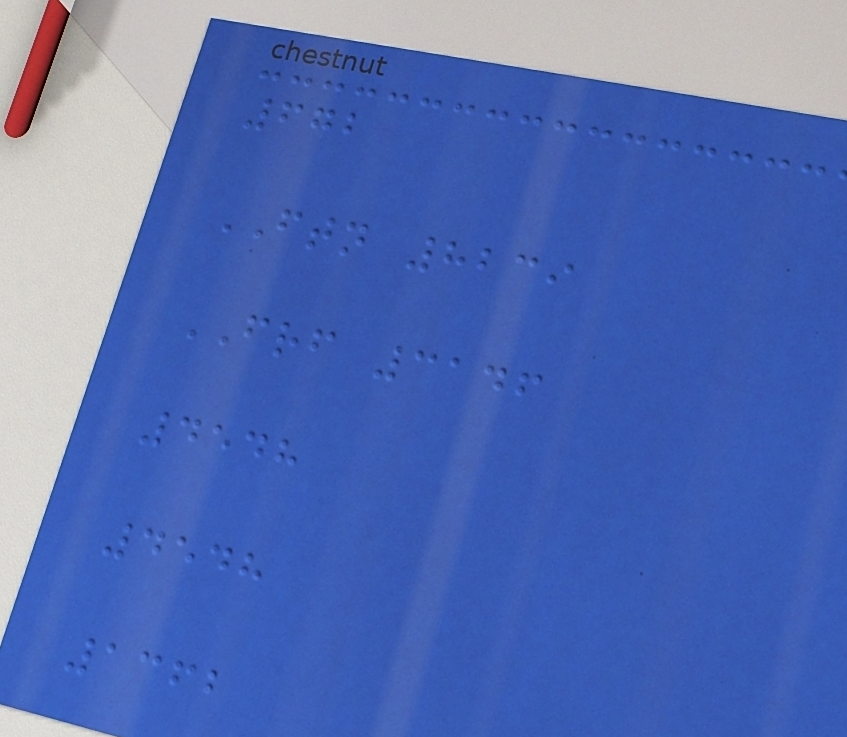672
FTN 8239
FRF 3146
4548
4548
1362
